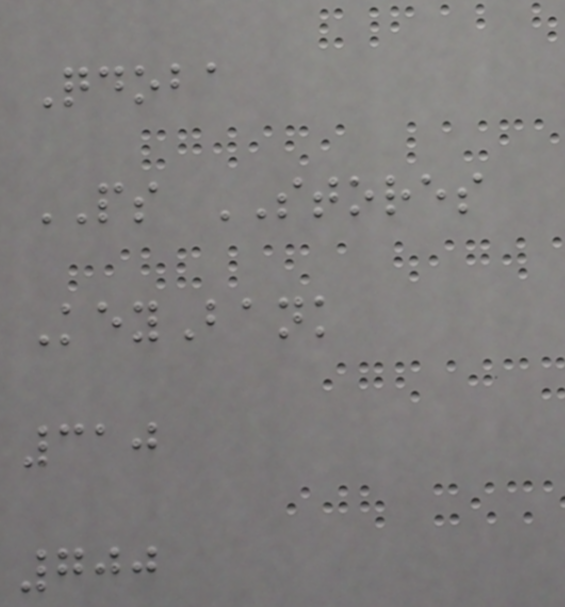Qdoba
PS STORES
KeyBank
310
700
